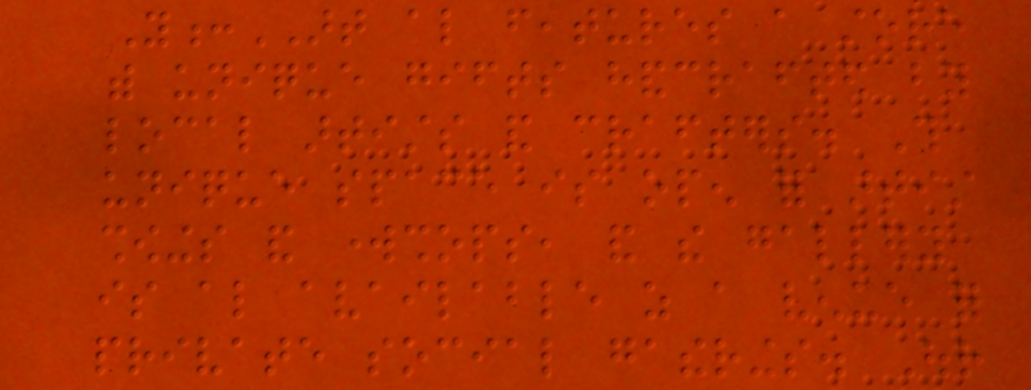Y:ART also features a store
with unique gifts handcrafted by
local artists and crafters. This
unique space is open for artist
showings and workshops, and the gallery
is also available as a venue for
private social gatherings. Our
